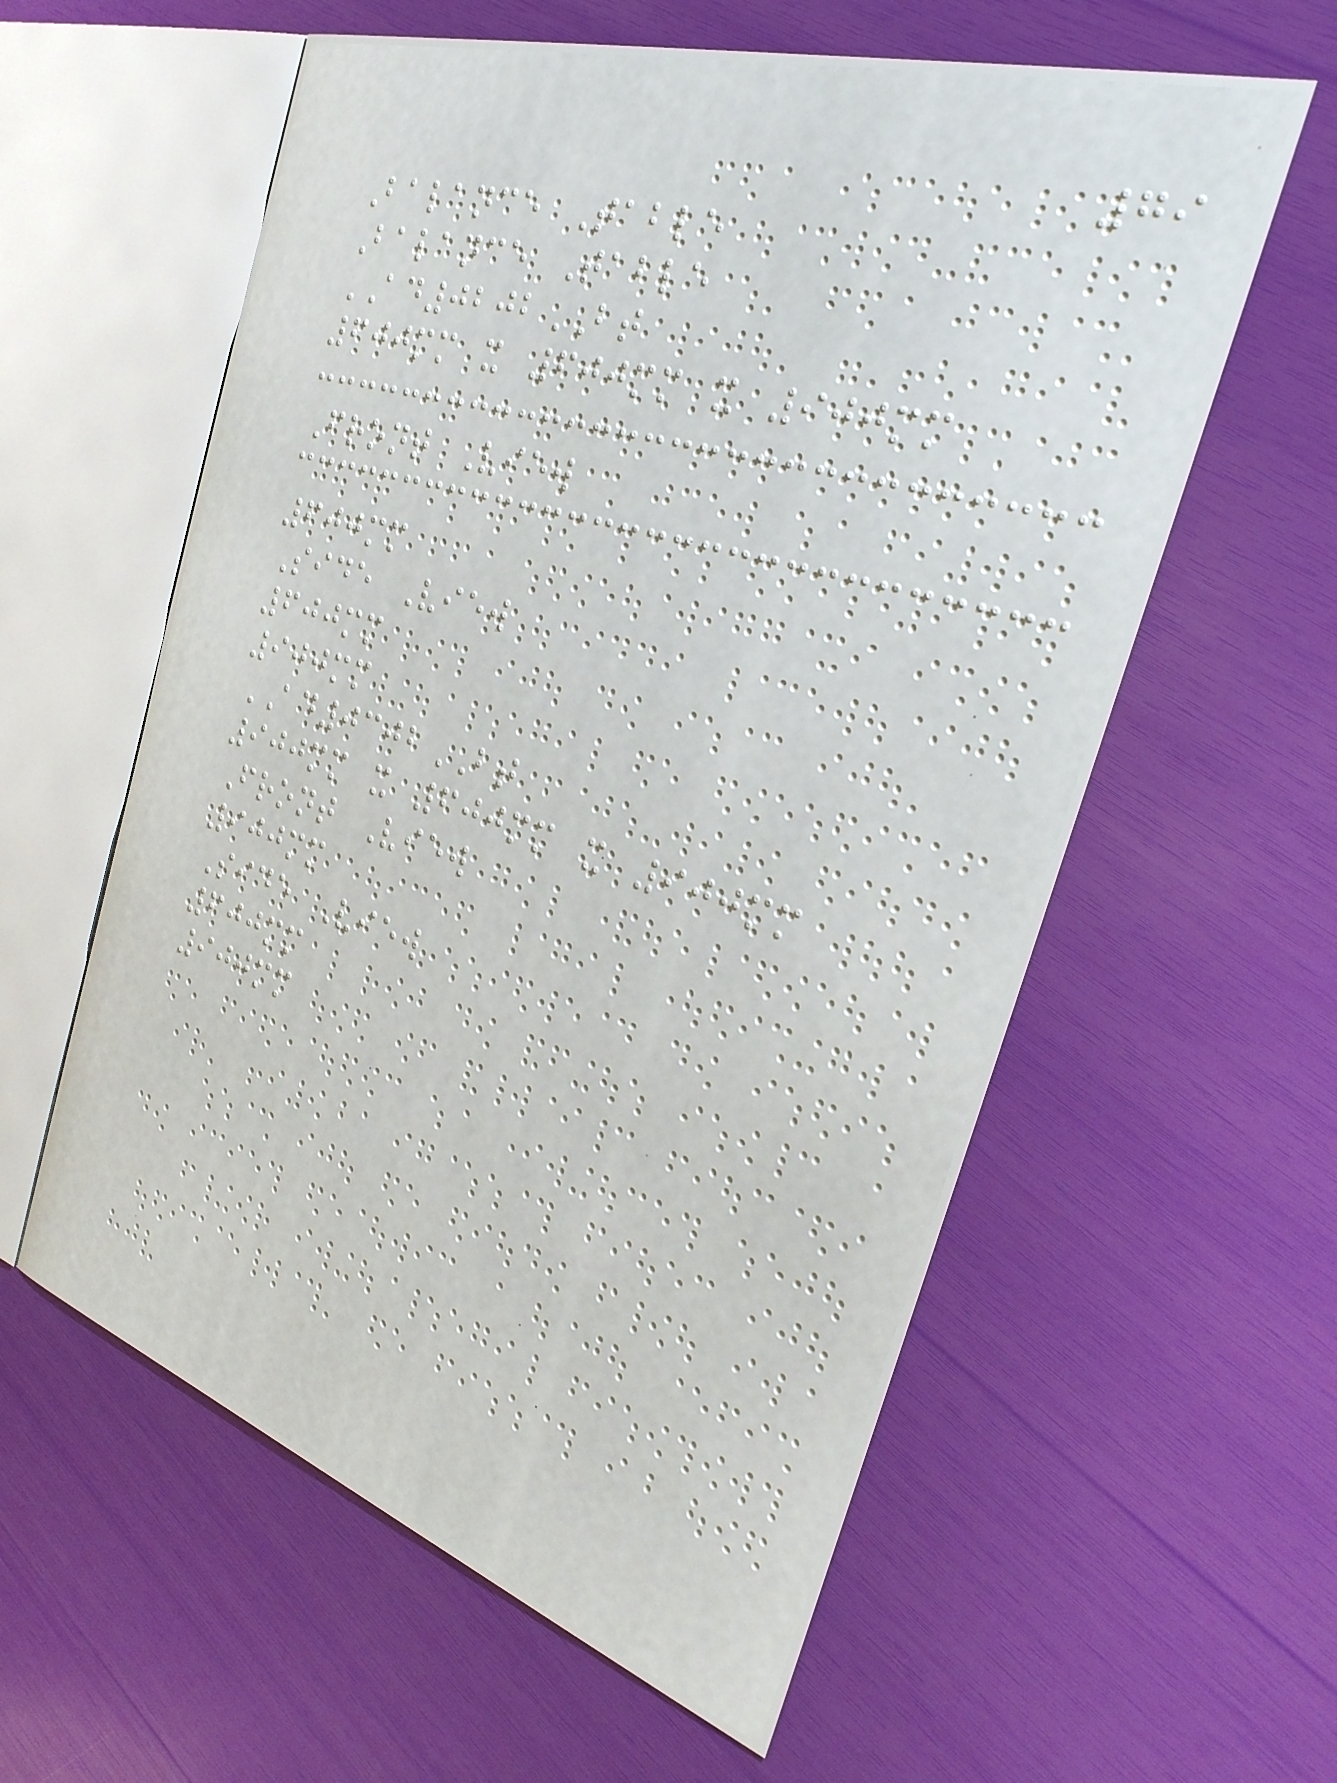79
Balance Table
Balance Table
AD0202BT
600mm x 600mm x 900mm
Front View
600mm
Side View
600mm
900mm
AD0302BT
900mm x 600mm x 900mm
Front View
900mm
Side View
600mm
900mm
